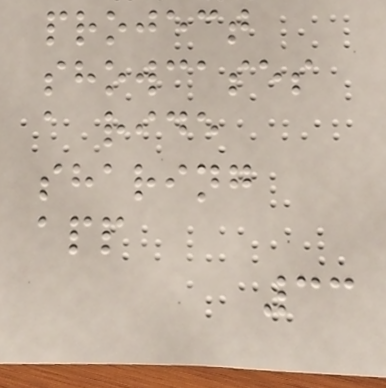project
showcases
a ride
sharing
app
33
